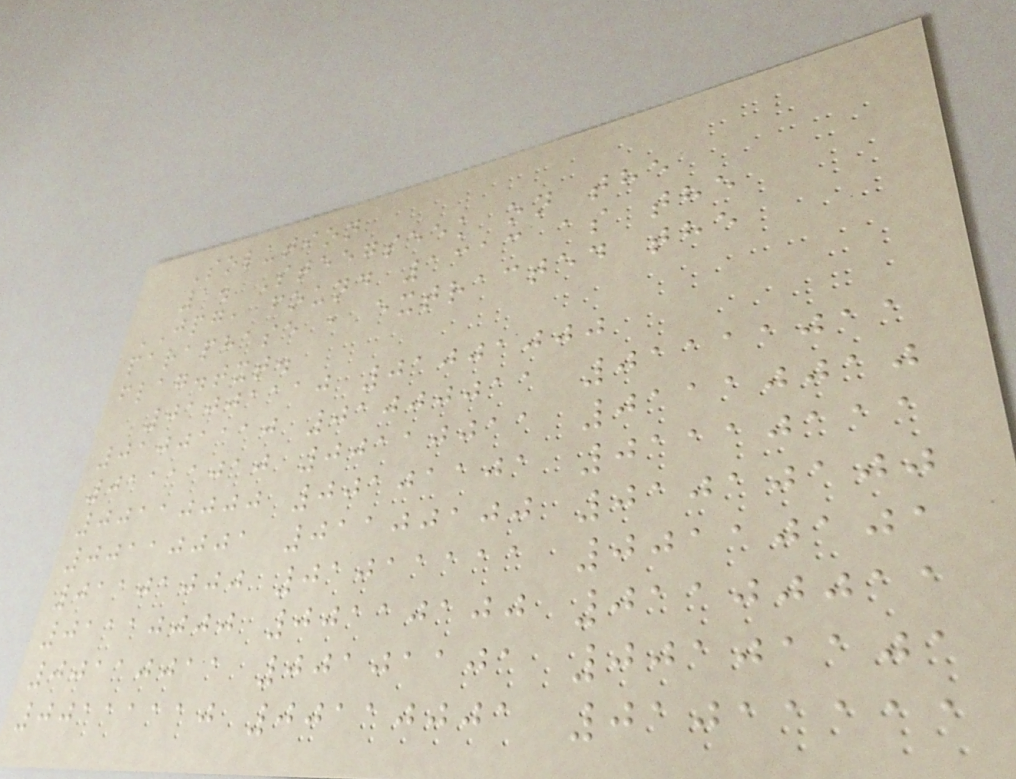Solution
1. Steegseek on the
JPG, found 1313 as the
paraphase , extracted the
flag.txt.
01001110 01001000
01001110 01000011 01111011
01111010 00110011 01110010
00110000 00101101 01110111
00110001 01100100 01010100
01101000 01011111 00110101
01110000 00110100 01100011
00110011 00101101 00101101
00111110 00110001 01011111
